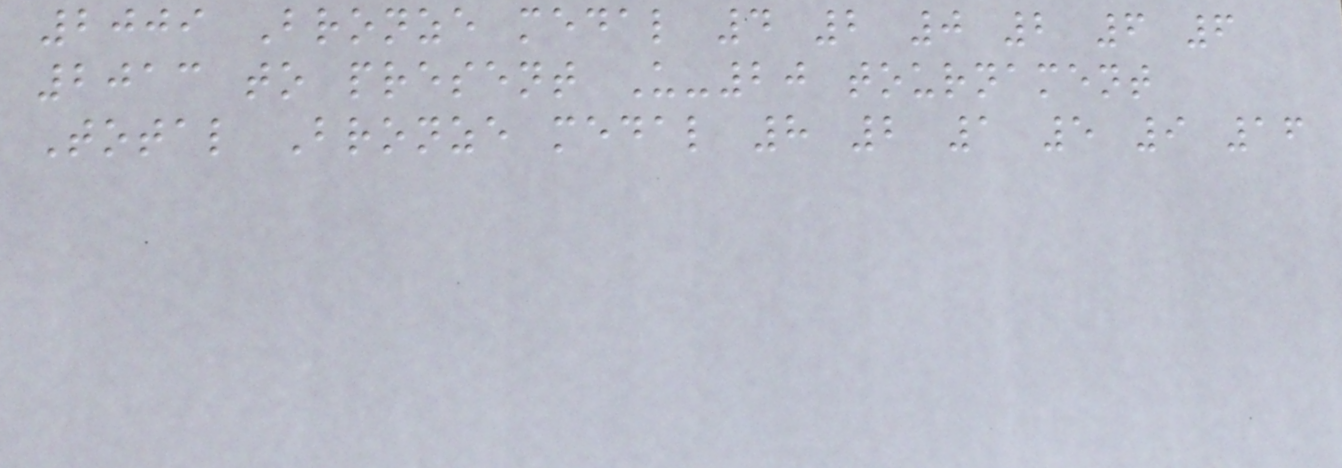2009 Bronze medal 4 2 0 2 6 6
2013 to present U-20 tournament
Total Bronze medal 8 2 1 5 9 16
